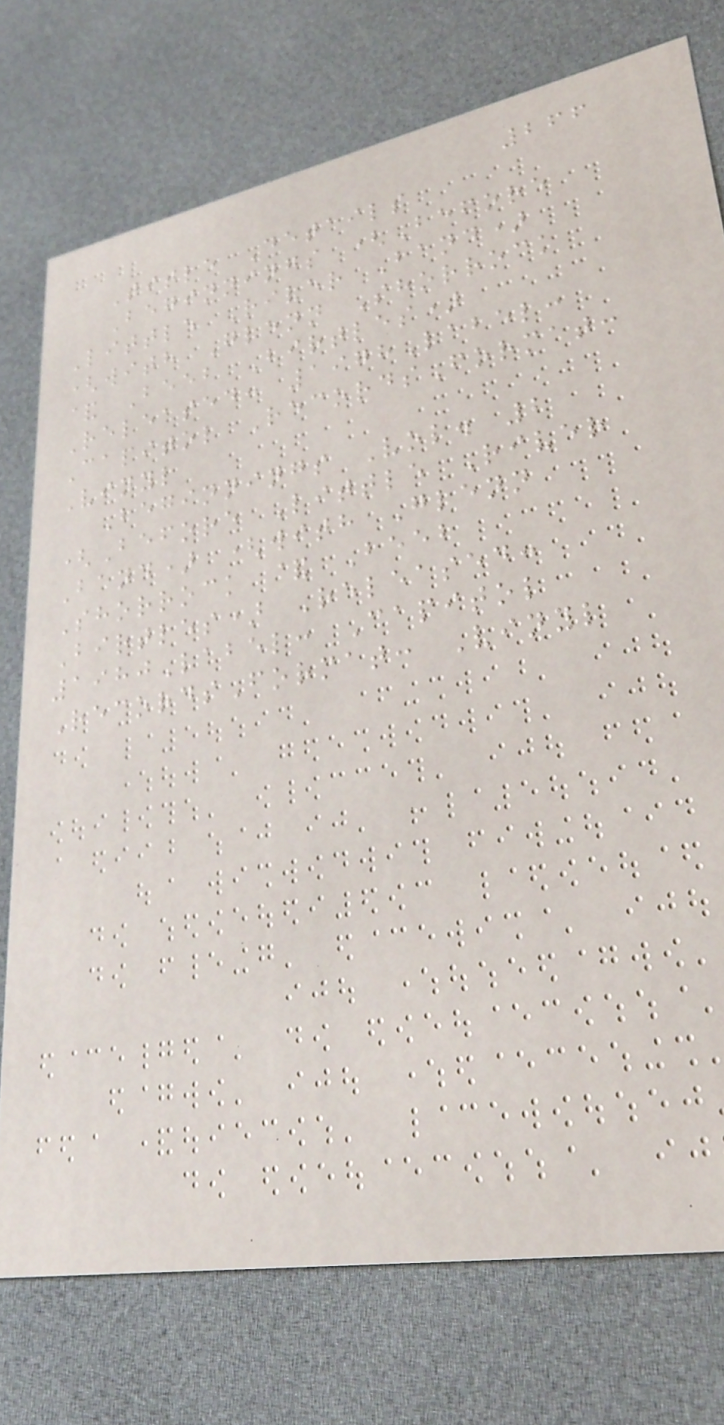266
Title Details
Beginnings (Before
Little River Band)
(with Glenn Shorrock
& Beeb Birtles)
Released: 1978Label:
Capitol RecordsFormat:
Vinyl
Beginnings Vol. 2
(Before Little River
Band) (with Glenn
Shorrock & Beeb
Birtles) Released:
1980Label: Capitol
RecordsFormat: Vinyl
